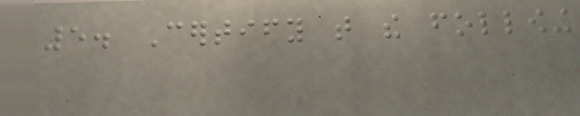5. Certify that the following
